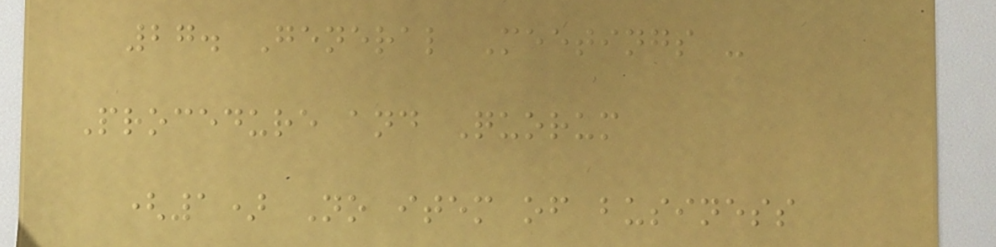27. General Meetings -
Procedure and Quorum
(1) No item of business
